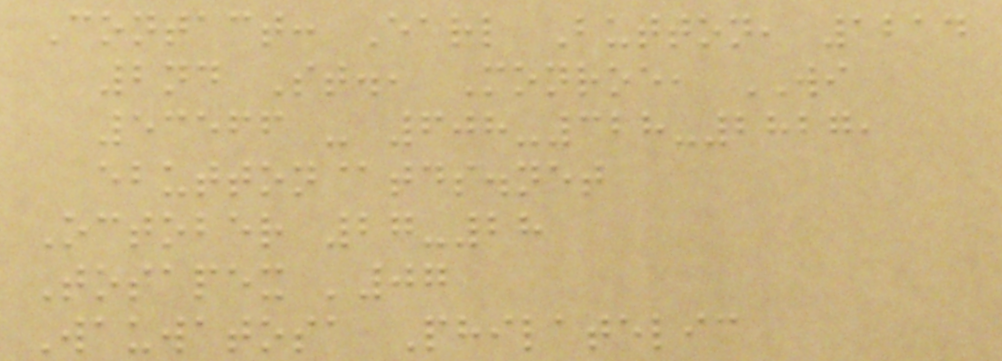Contact: Earl Button, 1214
2nd St., Monroe, WI
53566 - 608-328-2827,
ebutton@tds.net
October 27-28
Tosapex '07
Wauwatosa Philatelic
